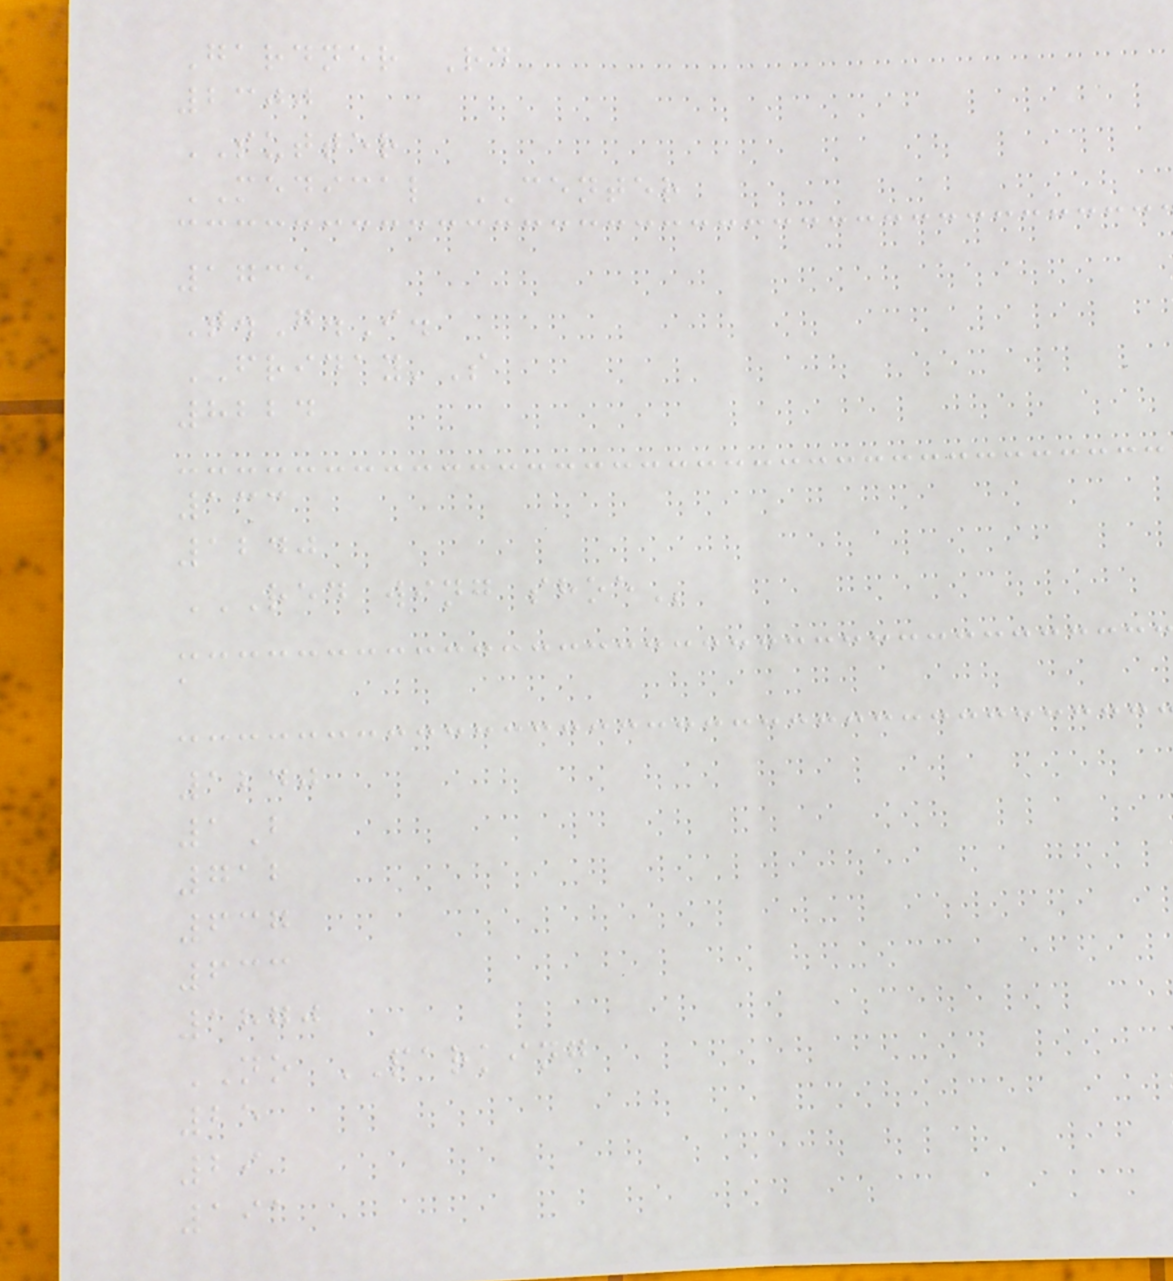Gardner Rd
2300
SUTTER
MEDICAL CENTER
1735
T.G.I.
FRIDAY'S
8224
133
1240
RED WING SHOE
a
1240
1B
712
637
633
1870
NO PARKING
25
29
191
